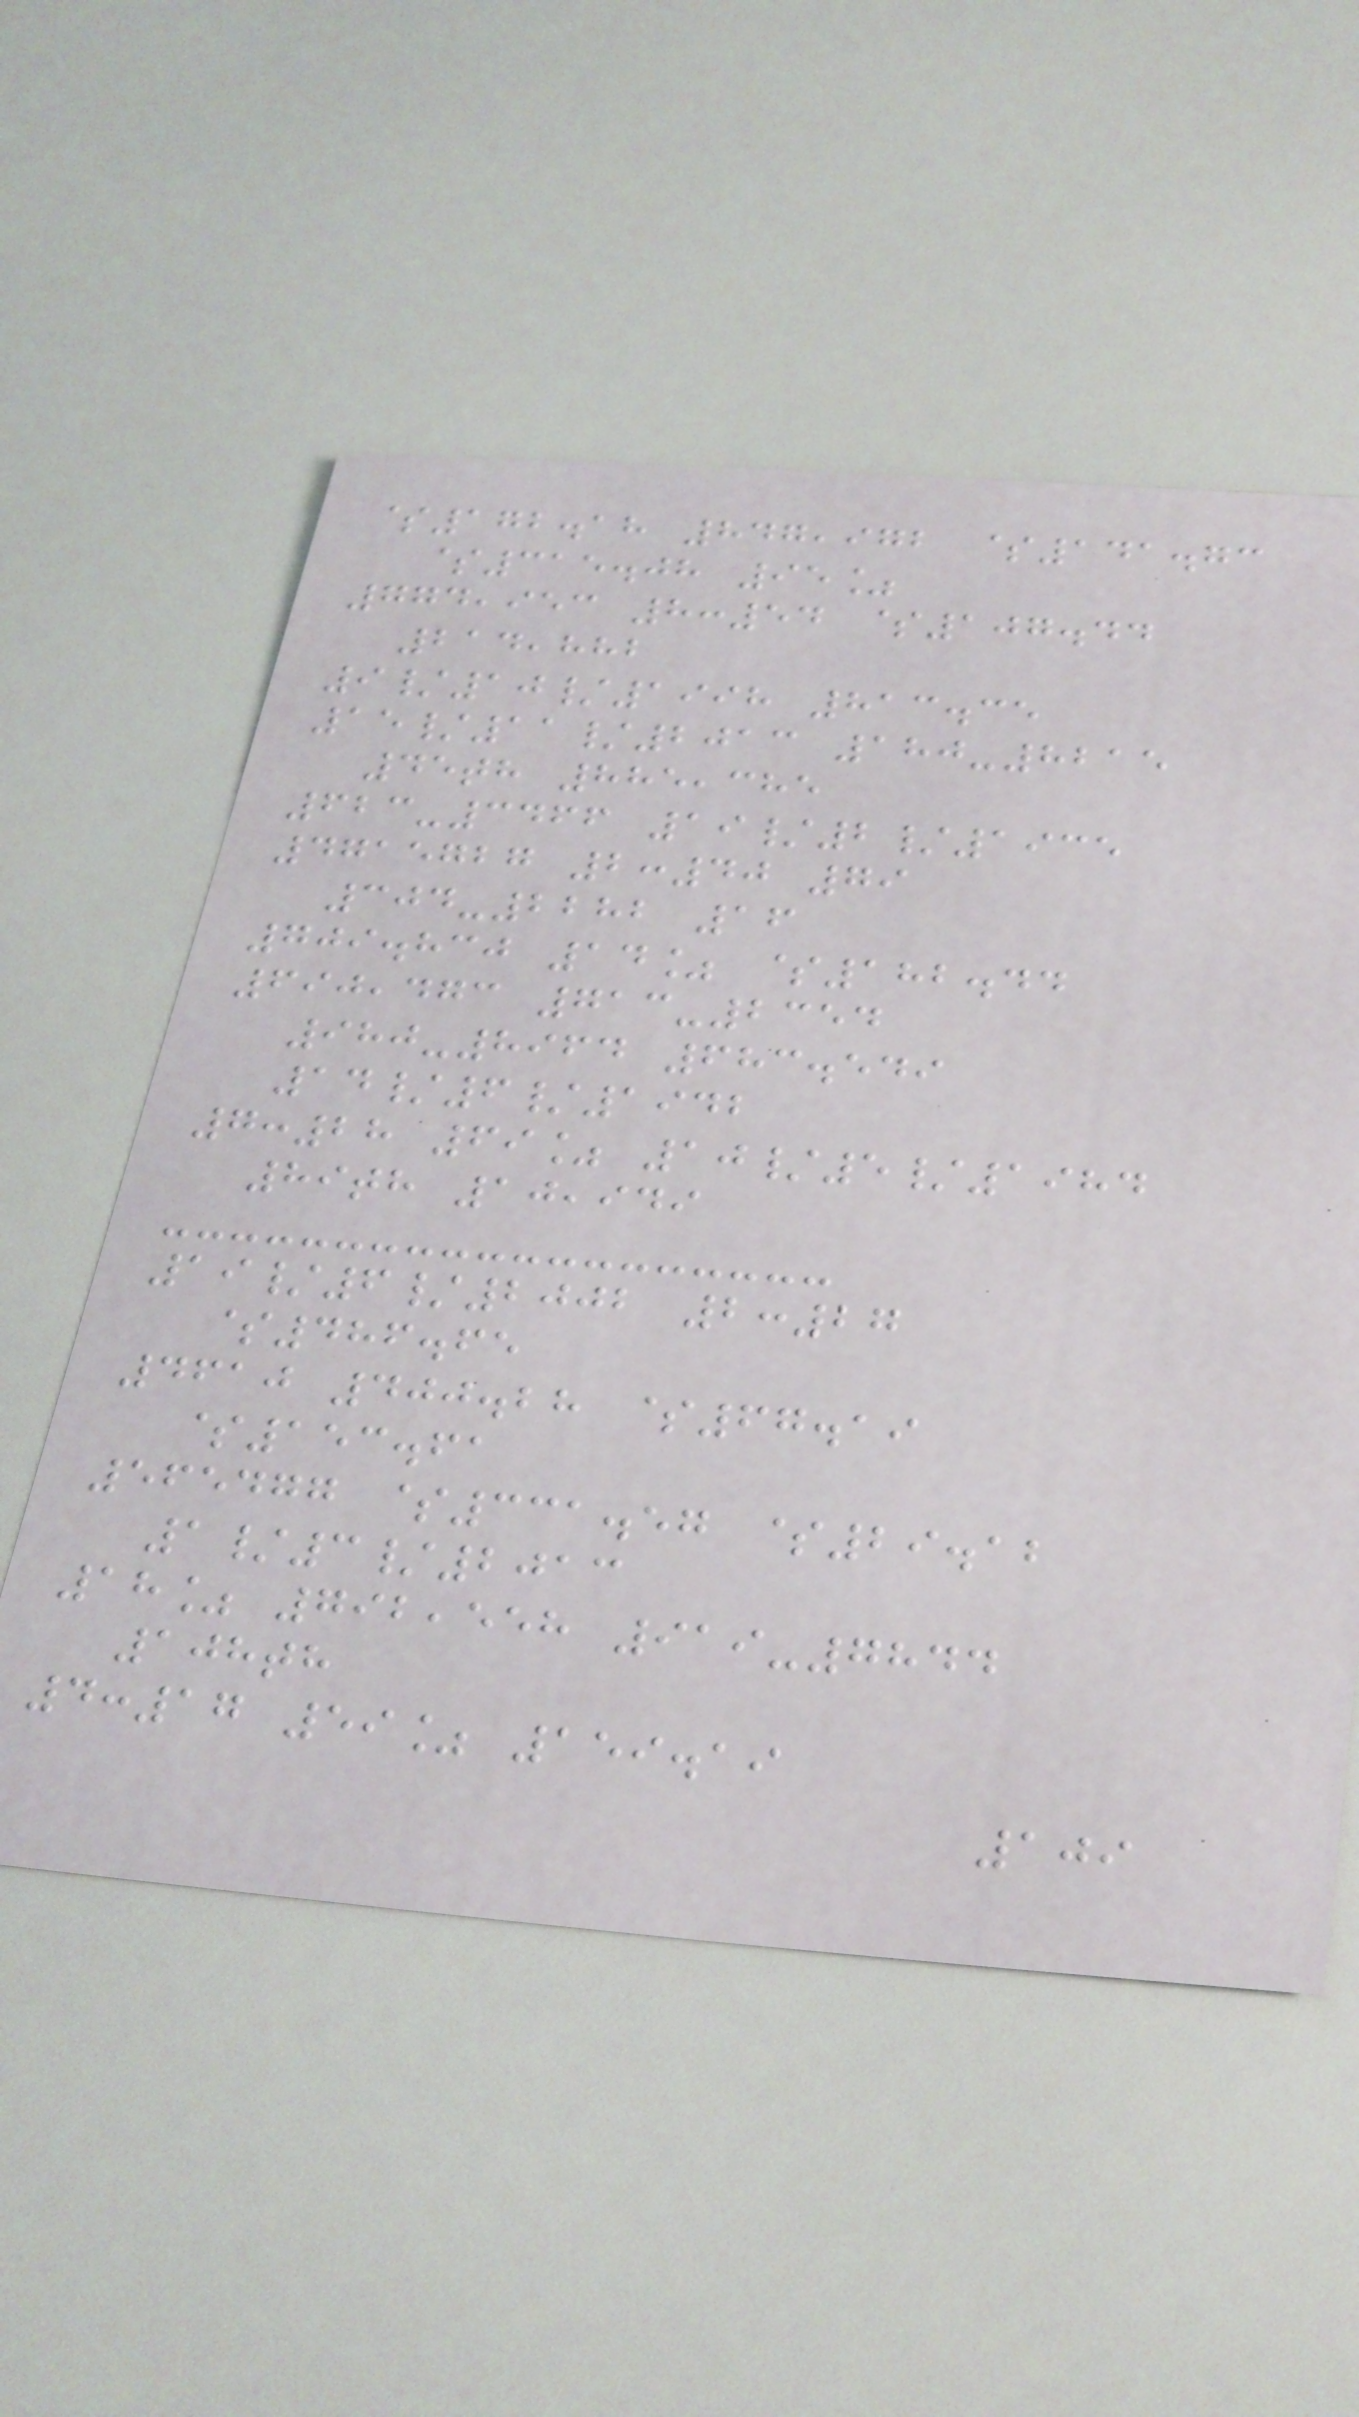$172.18 847,972 $141.73
$315.08 95%
774,953 8:54 $107.44
214,882
9/10/1998 813.35
15/11/2013 180-8215
45th 885,385
623-3466 19/2/1935
4715727 2:40 79
304-2282 16
709.830 14% $182.44
690,473 713-2354
980-8964 683.549
14/6/1942
7:28 69% 10/5/1984
89th 10,949
19/6/2002 2:27
$486.65
4610 400.28 $67.19
$153.61
565477 $331.57 $29.12
1/3/2013
18% 792,558 919-7844
108th
4:17 59% 159.19
109
